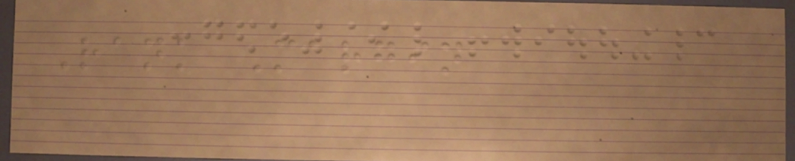Rank Margin
